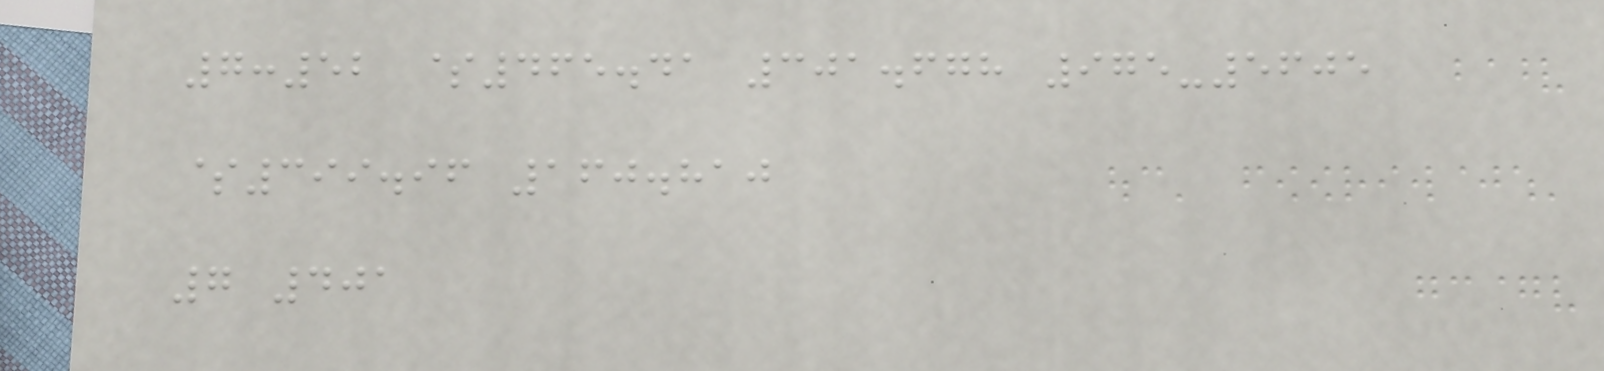7:52 $465.41 301.678 975-5605
$399.96 160.810
7 401
